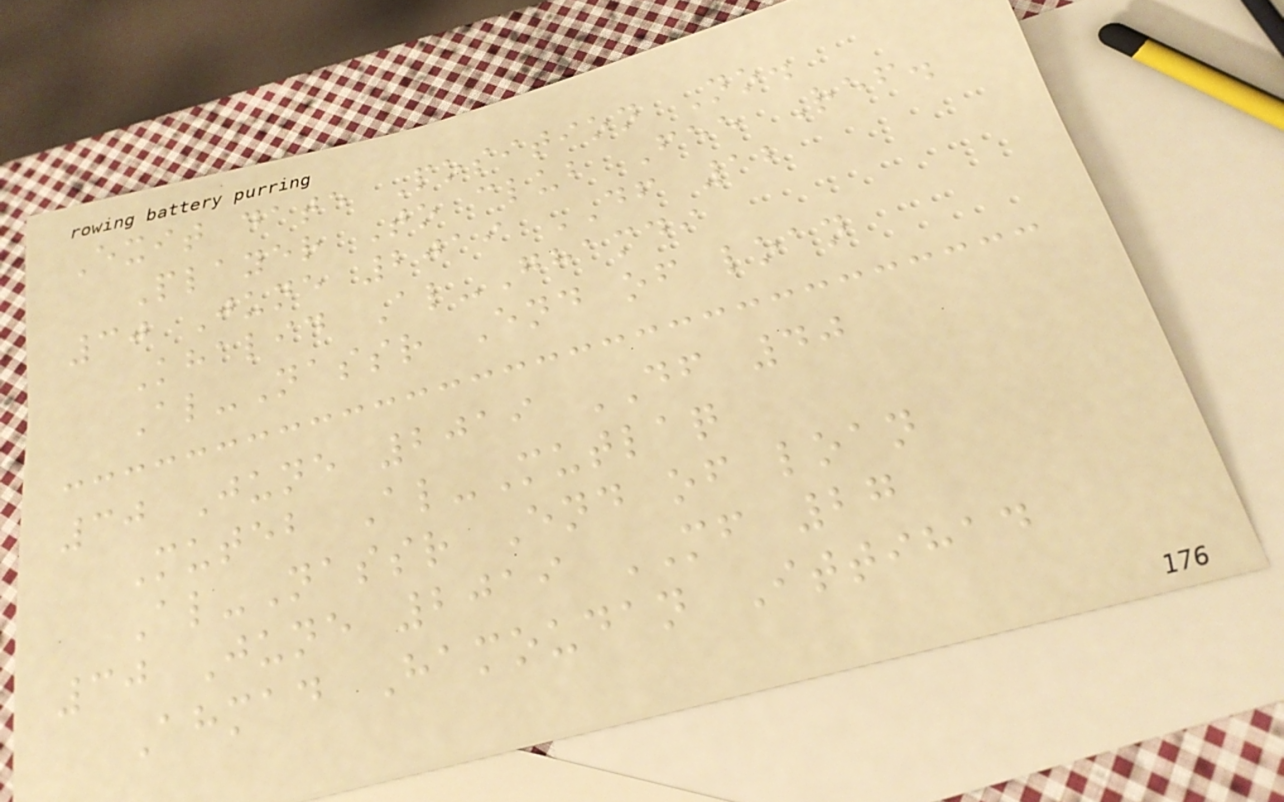Exit date Position No.
Player To club Fee Ref.
30 June 2019 DF 12
Khalid Al-Ghamdi
Al-Nassr End of loan
30 June 2019 DF 40
Muteb Al-Mutlaq
Al-Nassr End of loan
30 June 2019 MF 27
Ahmad Hamoudan Ittihad
